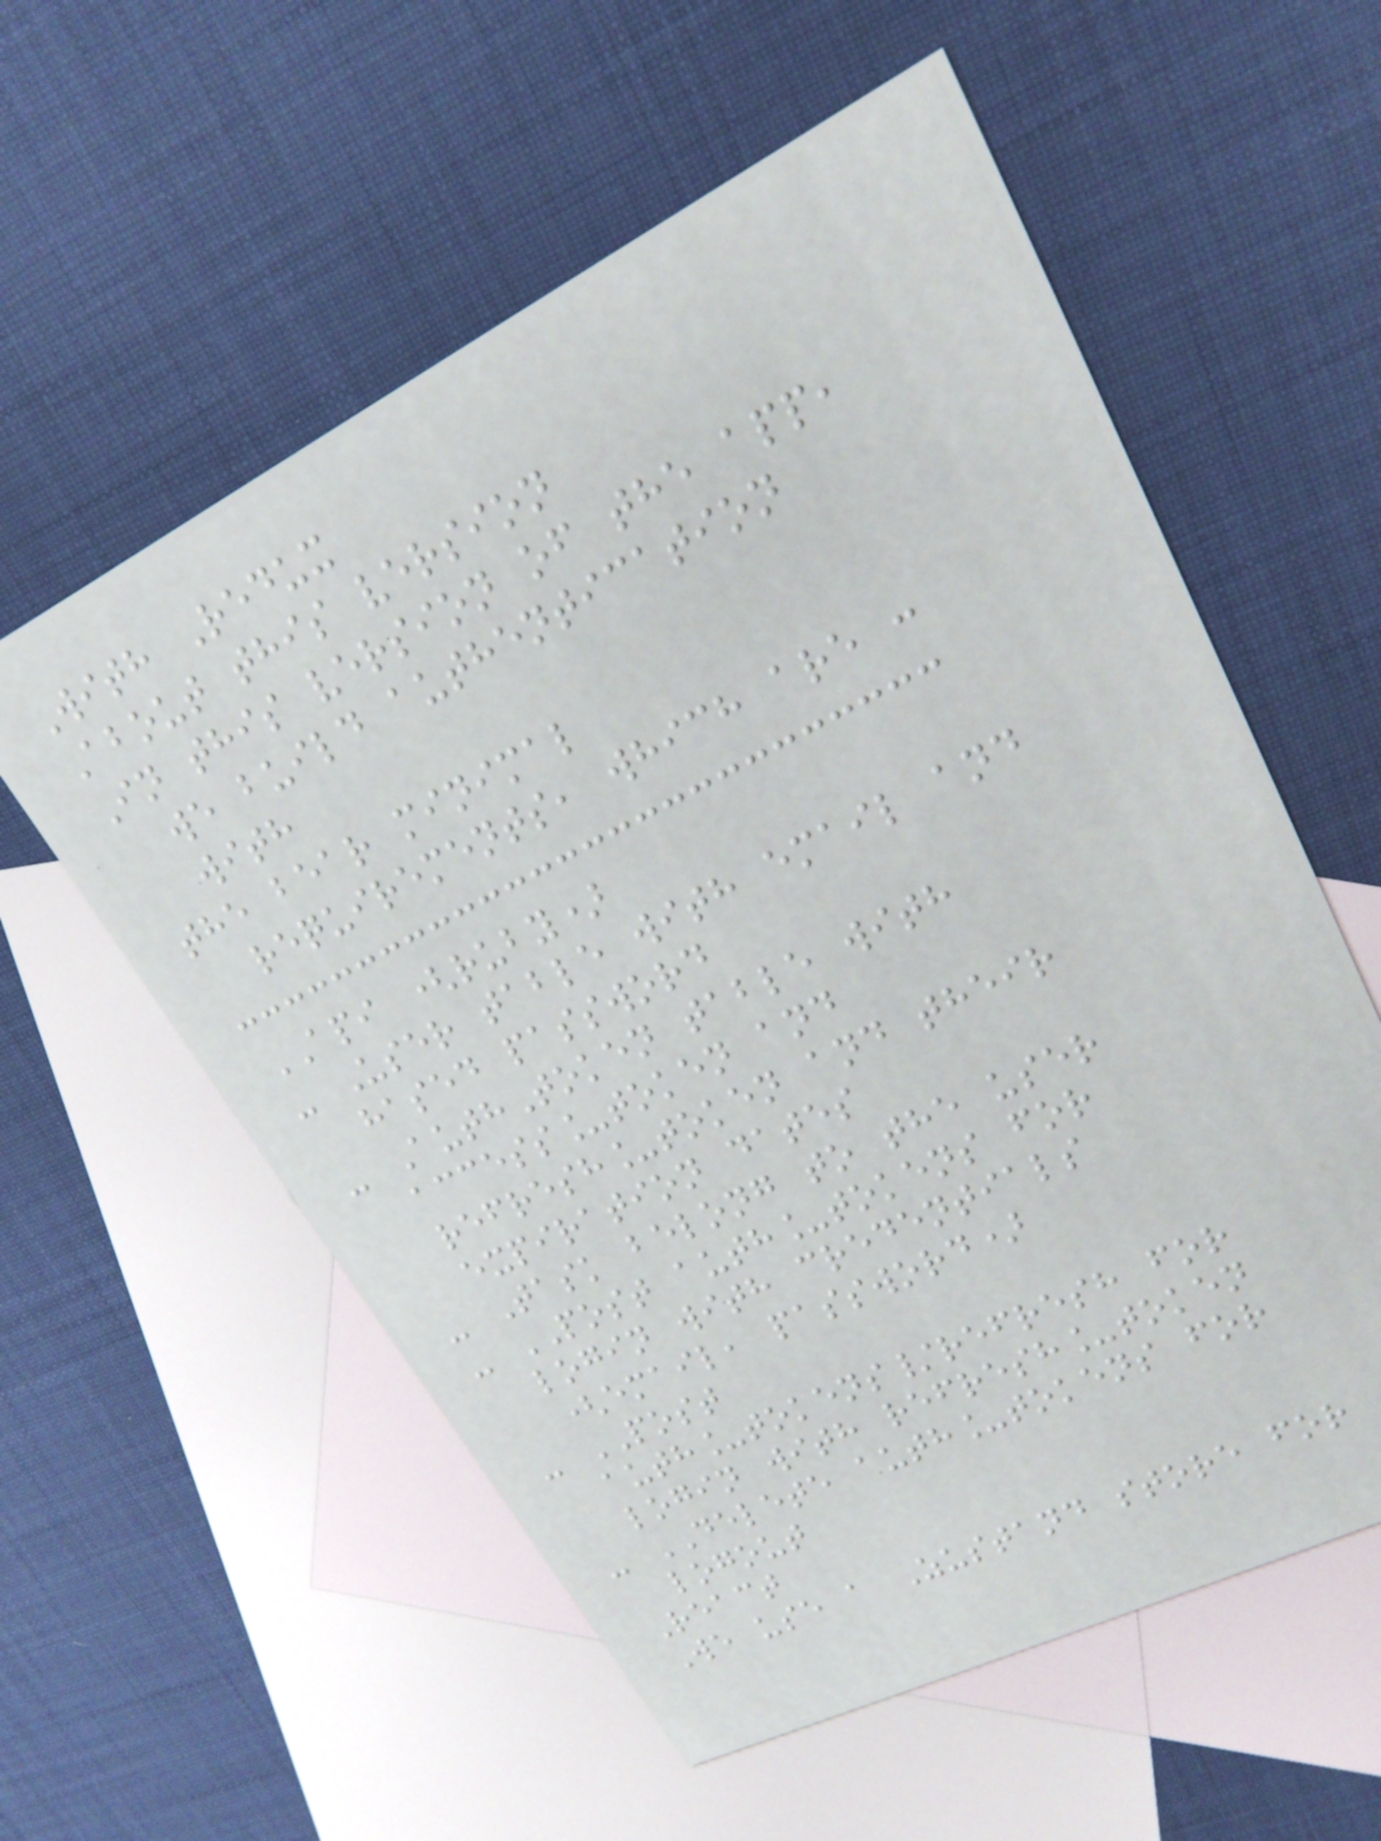With Redux
About this version
In this version of the app,
we build authentication
with
the bear minimal
requirements, which are :
API (ruby)
- User table with email and
hased password
- AuthToken table with
access_token and
refresh_token and their
expiration dates
- Task belong to the user
- POST auth_tokens for
login with credentials
(email, password)
- POST
auth_tokens/refresh for
login with refresh_token
- DELETE auth_tokens for
logout
React
We use a Zustand store for
